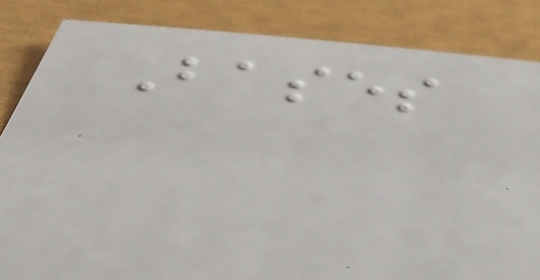Bases
